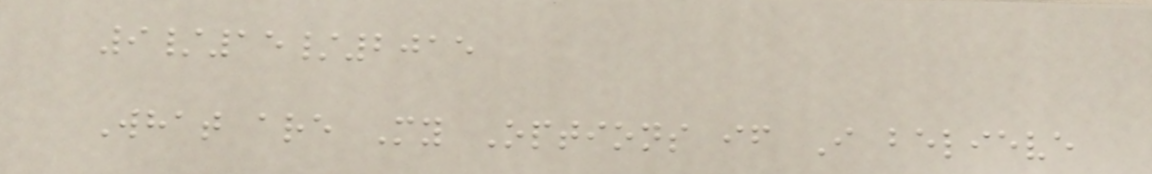9/15/2015
What are My Options if I believe
